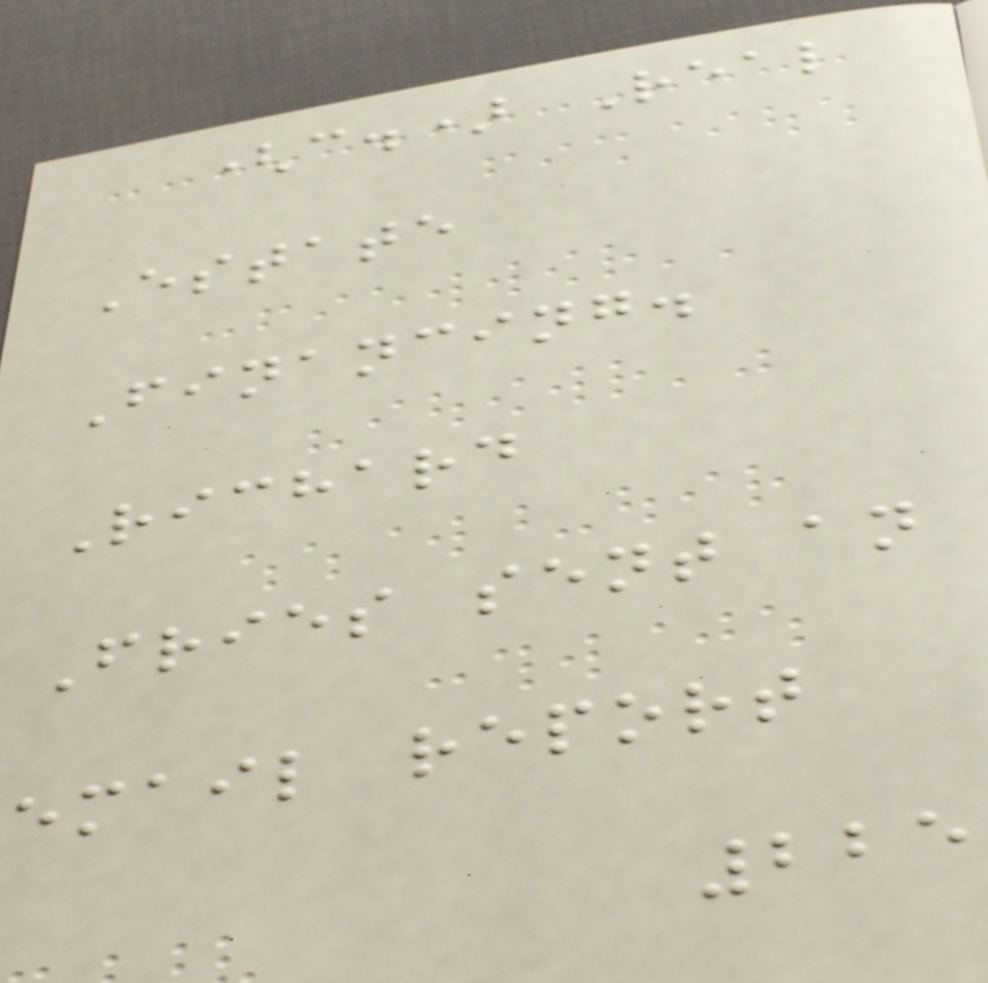(c.) Real
Estate
Financing.
Richard
Fries sent an
email report
225
